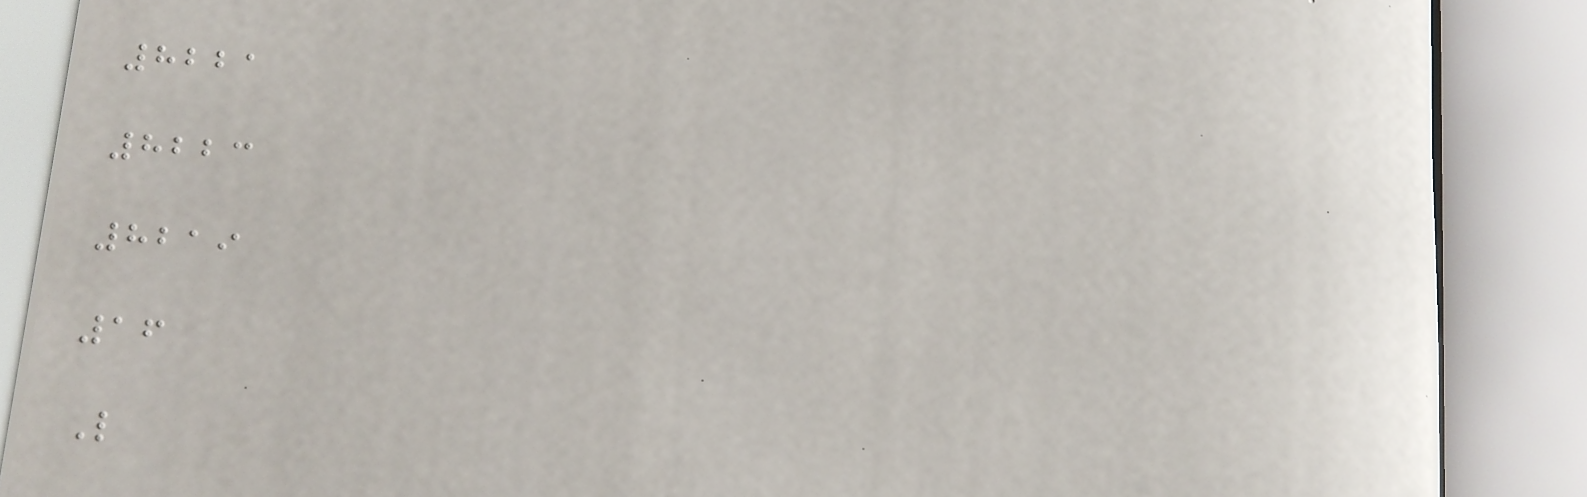8221
8223
8219
16
L
